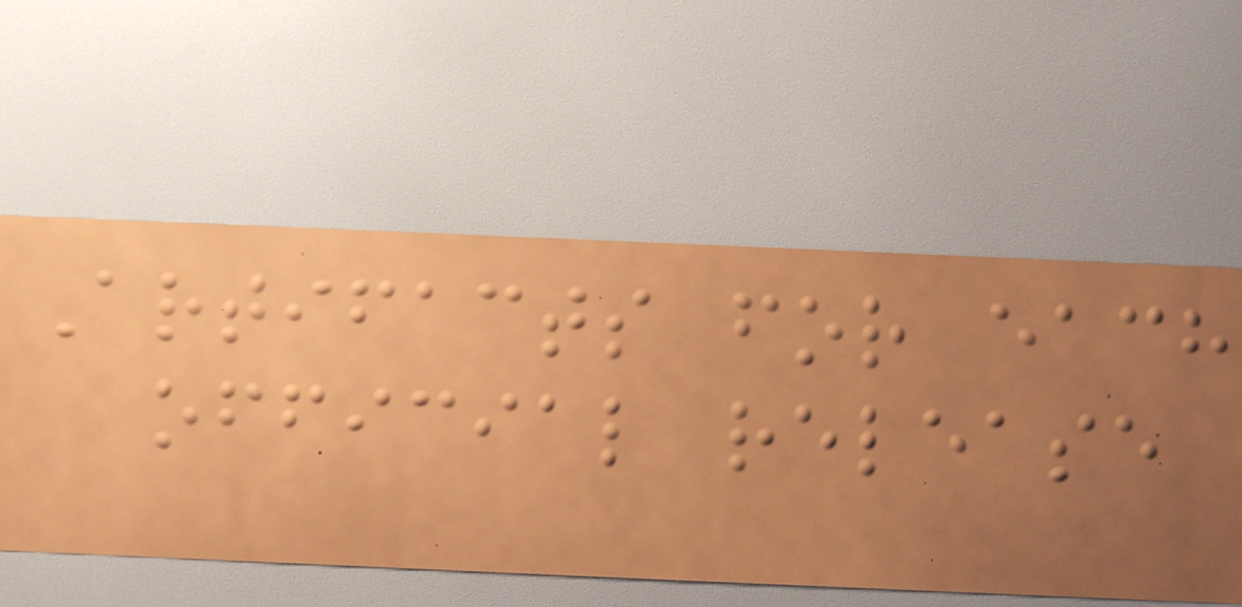Artifacts for each
official release
